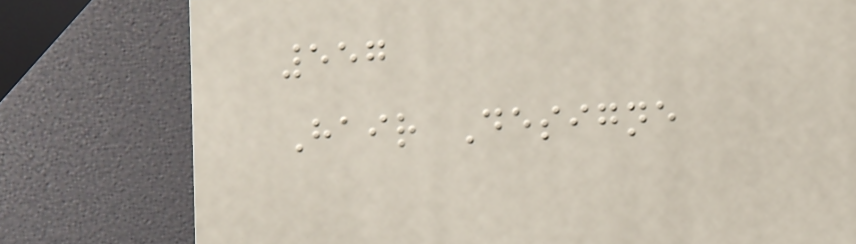557
Hair Designe
